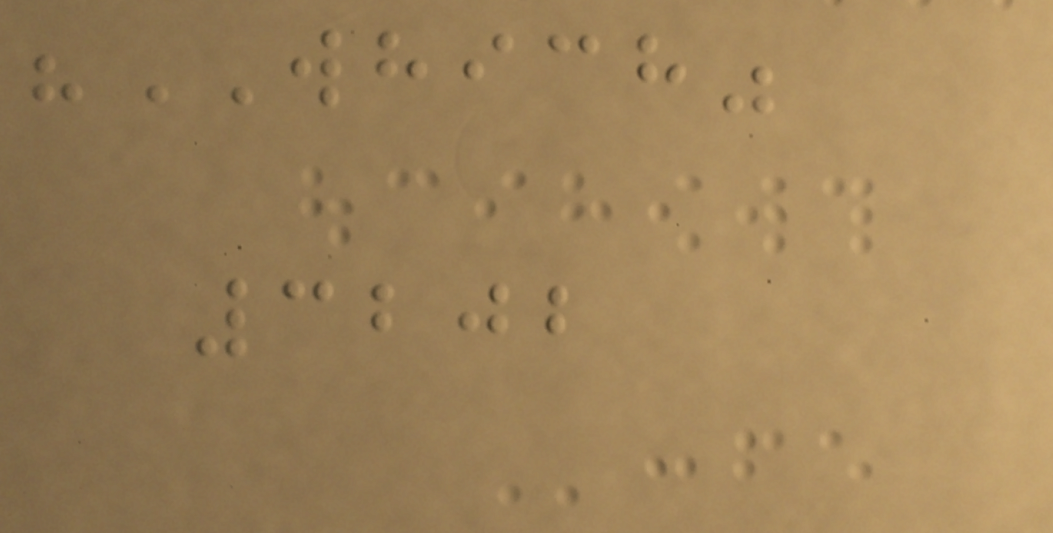"WHICH"
3202
